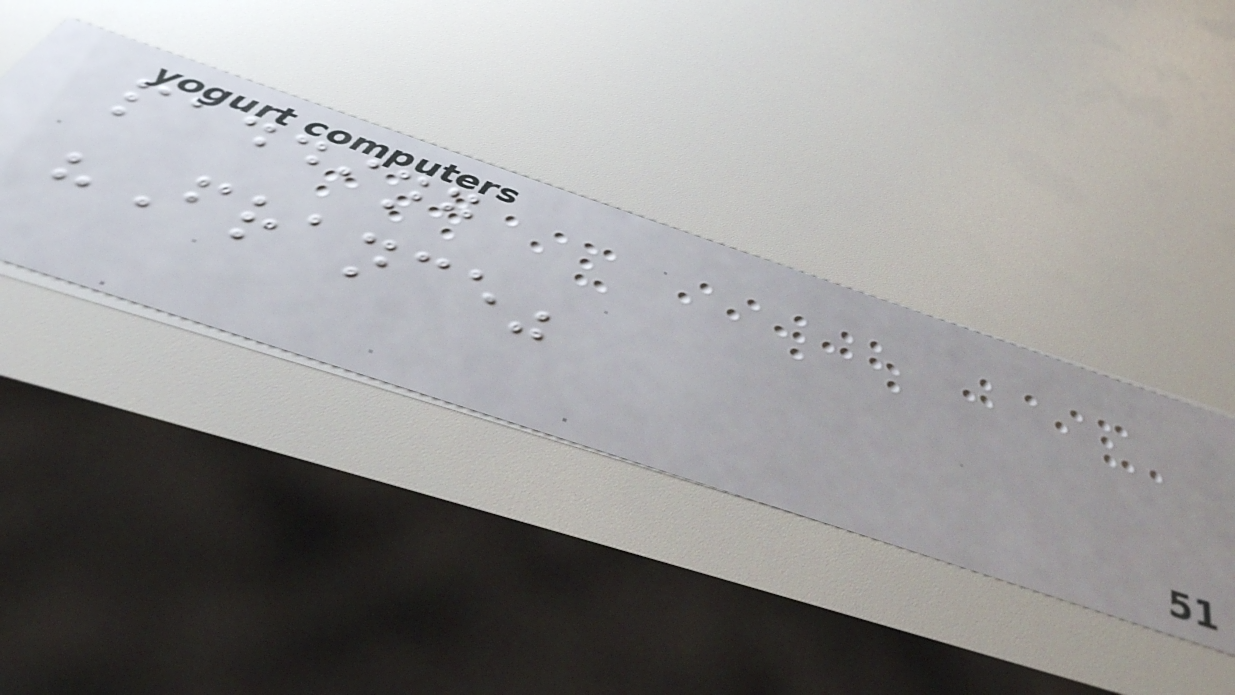padding
"France"
